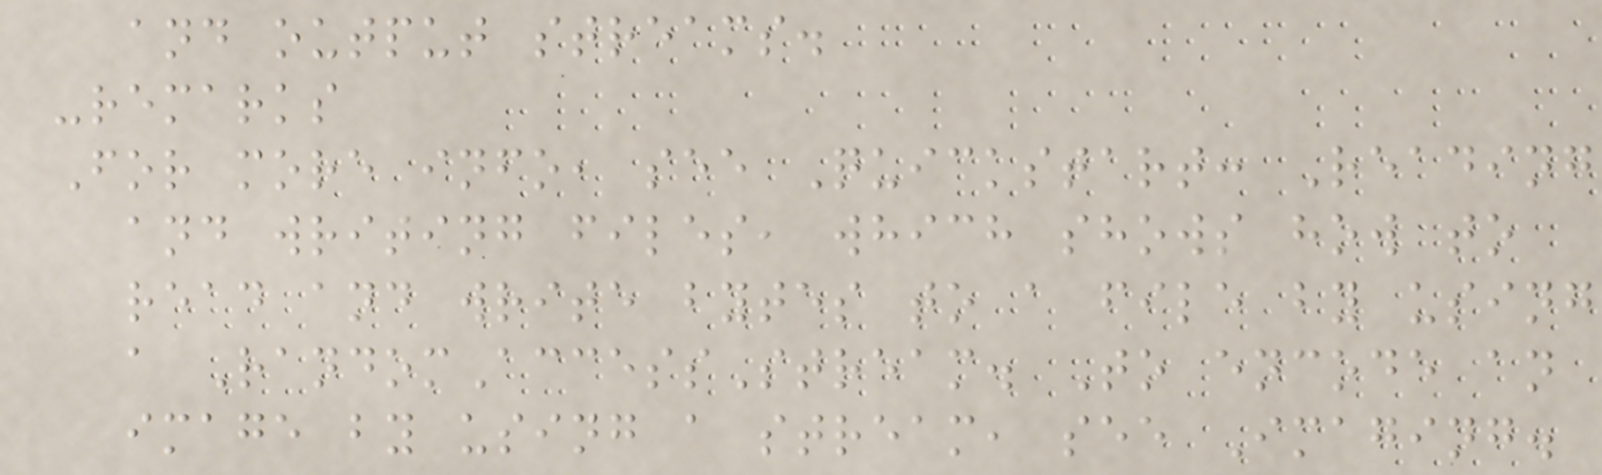and output streams.
-remarks
For more info, see Quickstart: Reading
and writing files, which shows how to
read and write bytes to a file by using
a RandomAccessStream. To encode an
image by using a stream, see Imaging.
